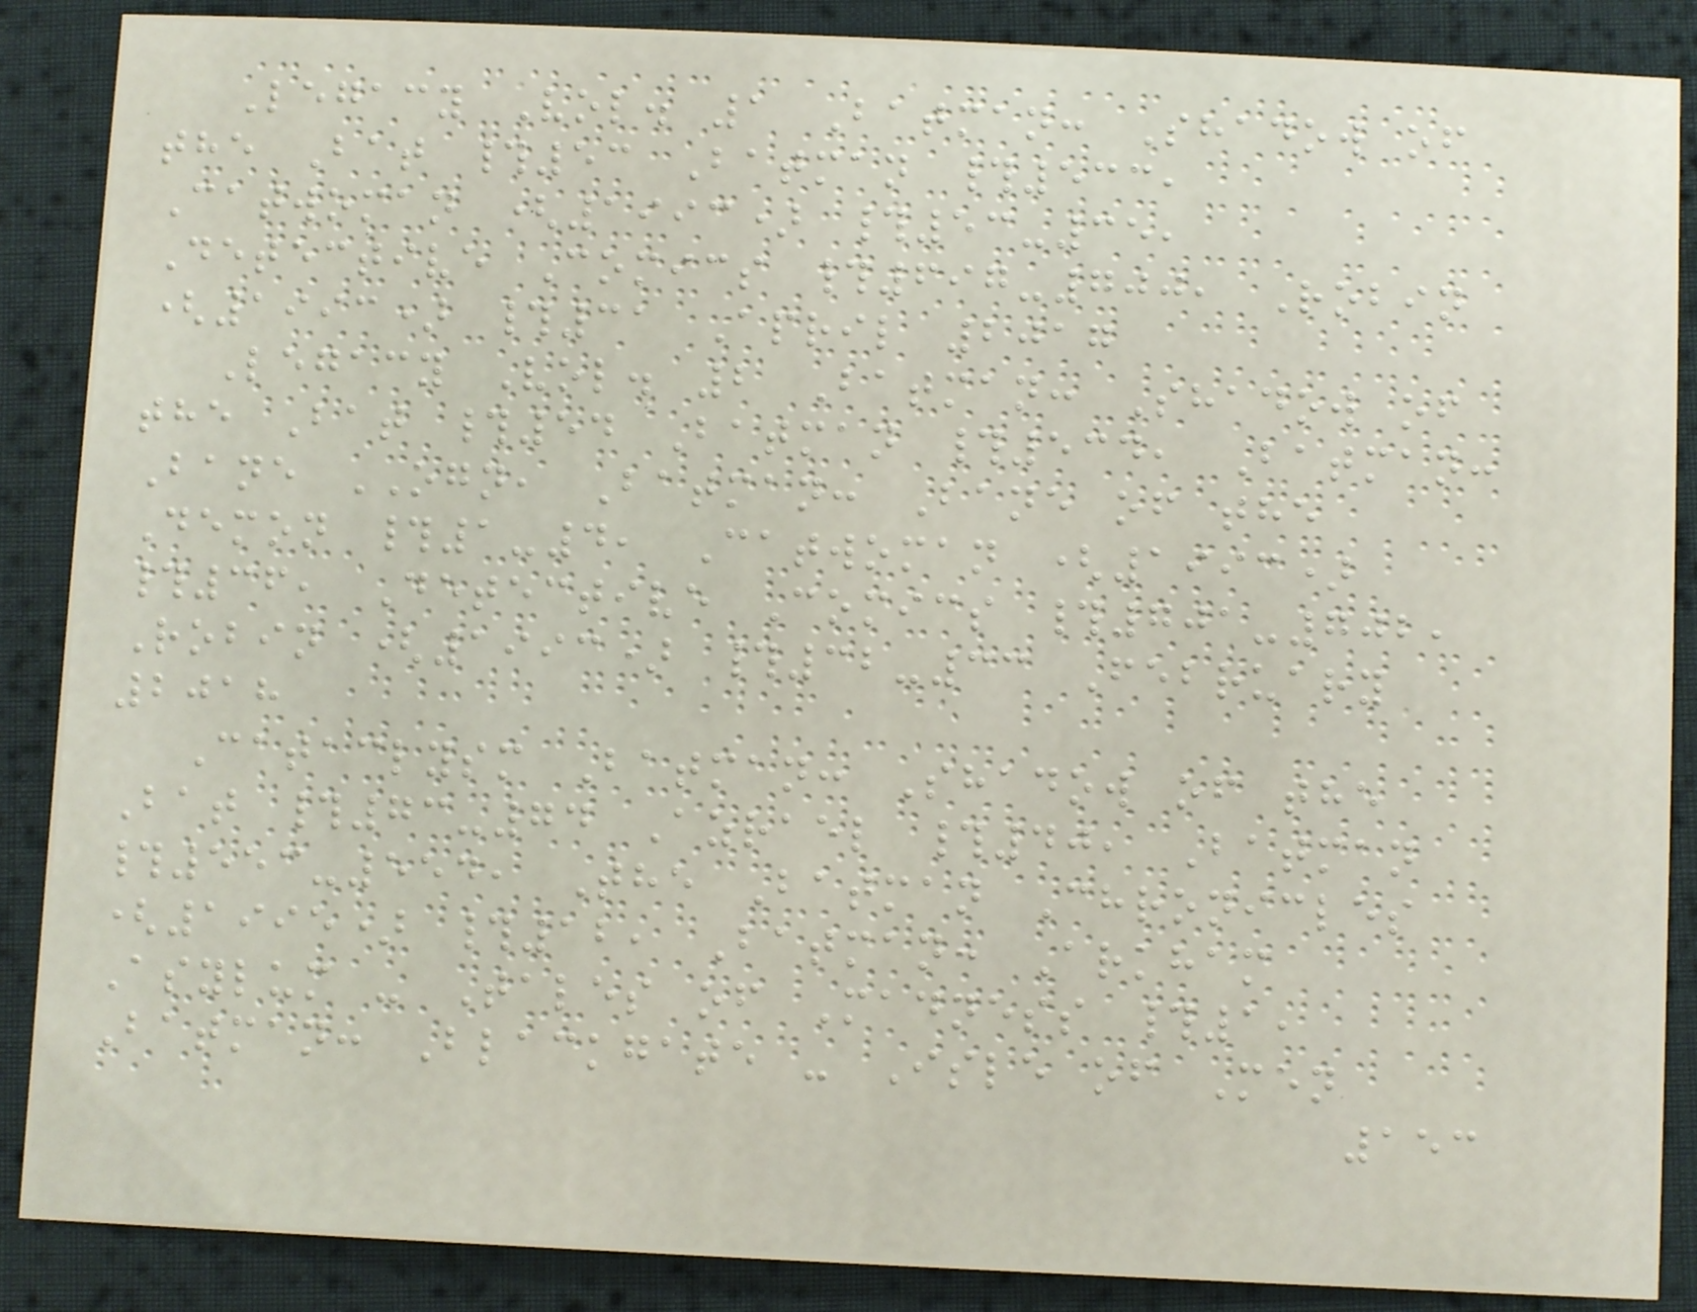Legacy Vol. 1 Batman: Shadow of
the Bat #53 Batman #533,
Catwoman (1993) #53-35,
Detective Comics #697-700, Robin
(1993) #31 April 2017
Legacy Vol. 2 Batman: Shadow of
the Bat #54 Batman #534, Batman:
Bane OGN, Batman: Bane of the
Demon #1-4, Catwoman (1993)
#36, Detective Comics #701-702,
Robin (1993) #32-33 February
2018
Cataclysm Batman: Shadow of the
Bat #73-74 Azrael #40, Batman
#553-554, The Batman Chronicles
(1995) #12, Batman: Arkham
Asylum - Tales of Madness #1,
Batman: Blackgate - Isle of Men
153
